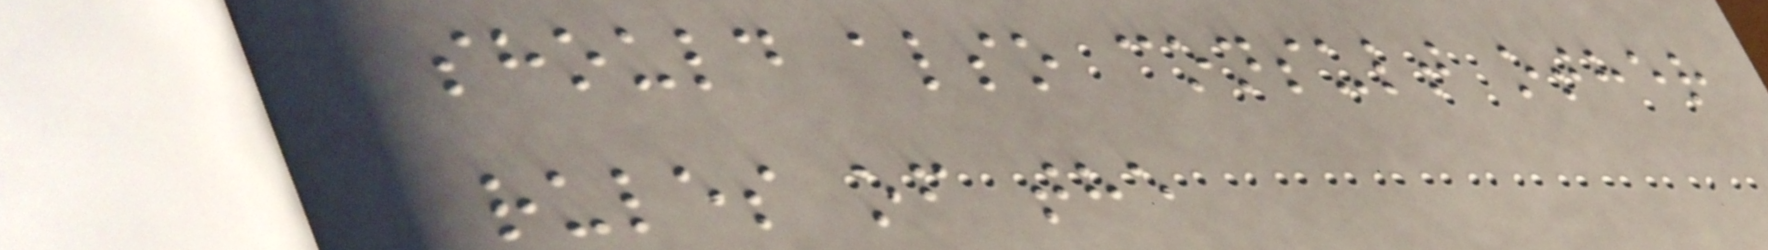should also consult other
rules of the
